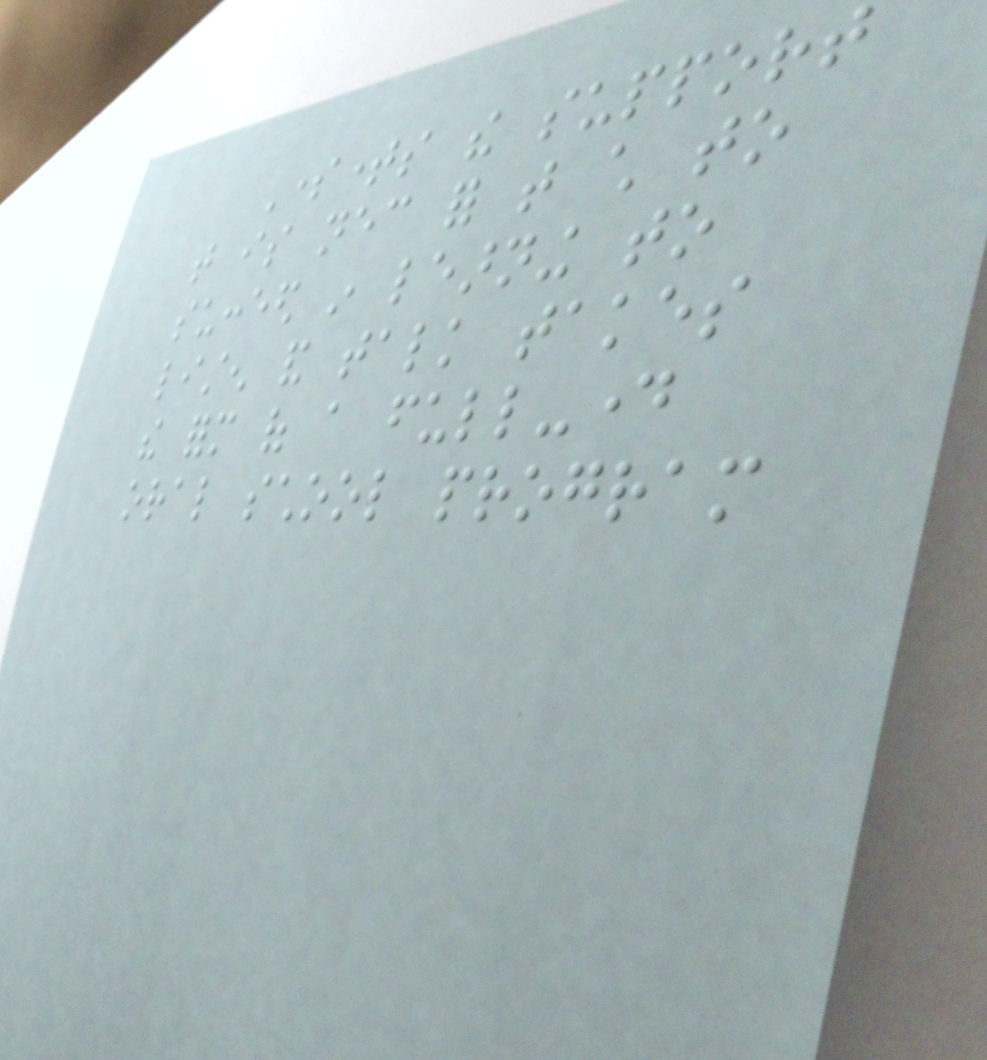Sometimes the support
that is necessary for that child to
succeed in learning to
listen and talk takes
the form of a full-day
oral school program
